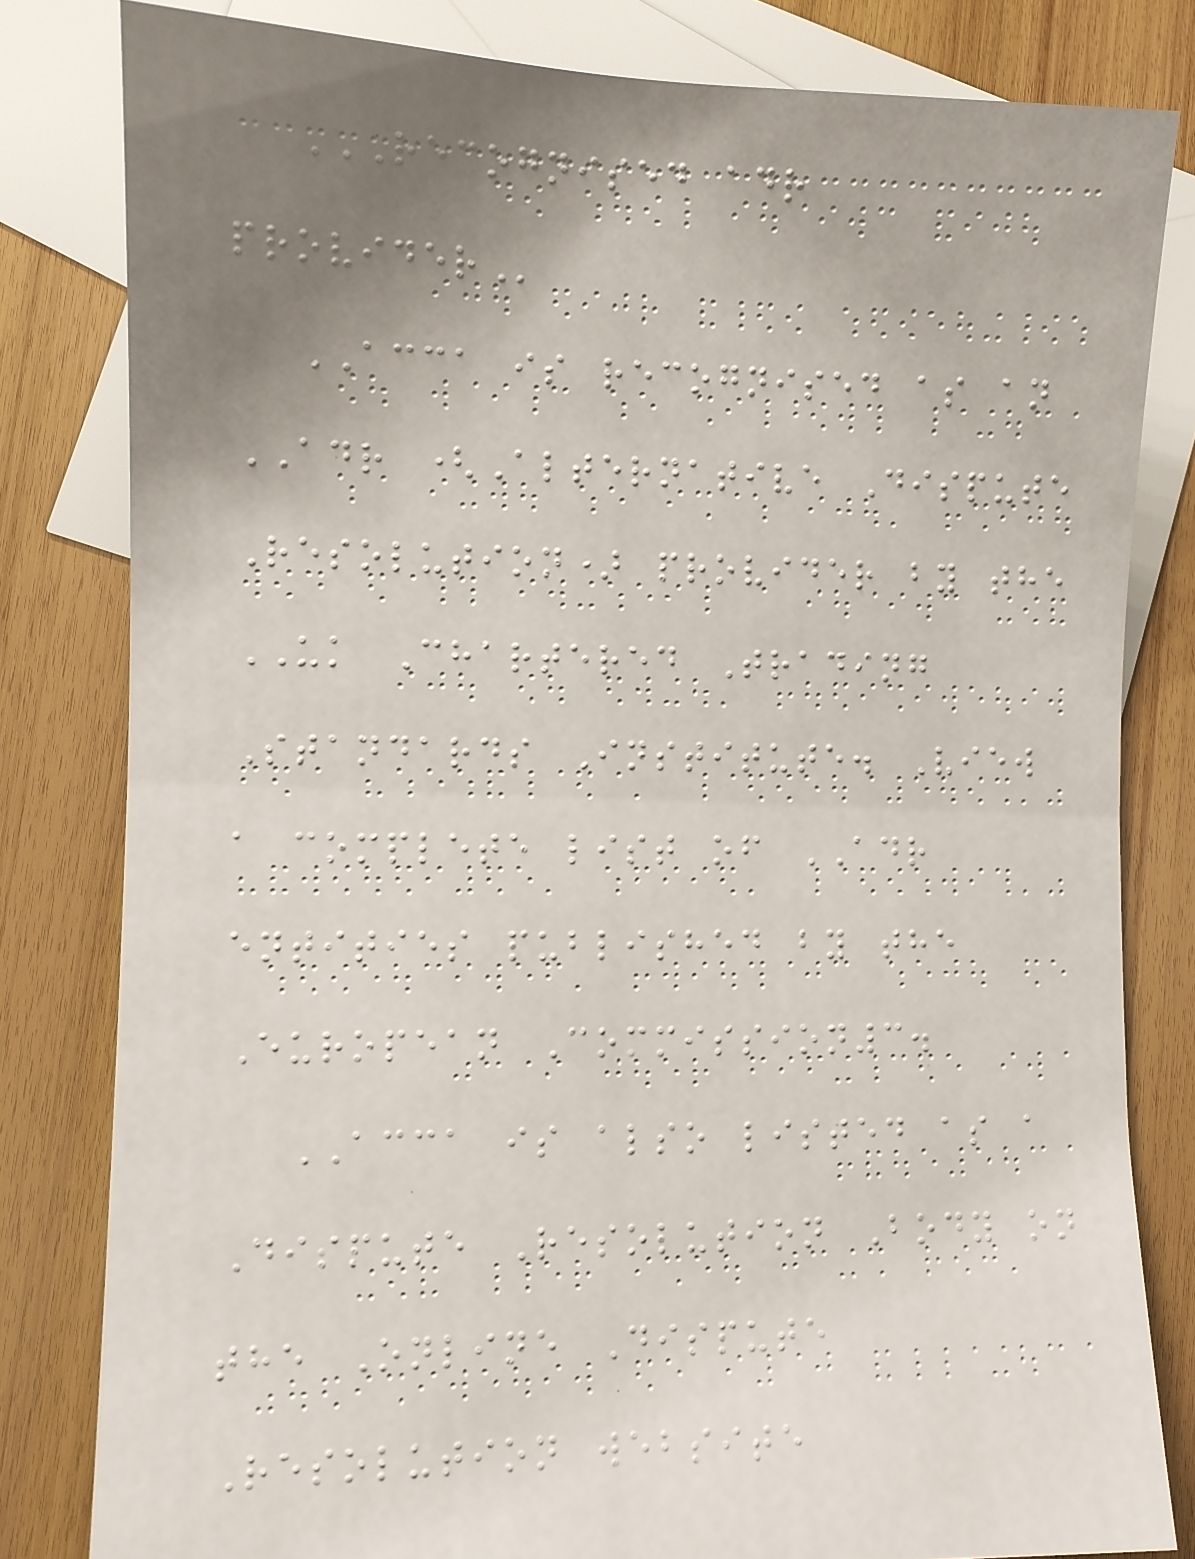RECOGNISED ADR
PROVIDER
ACCA is recognised as an
ADR (Alternative Dispute
Resolution) provider by the
UK Chartered Trading
Standards Institute. View
a complete list of ADR
entities published by the
European Commission3.
ACCA is also listed as a
Dispute Resolution Body on
the Online Dispute
Resolution website
